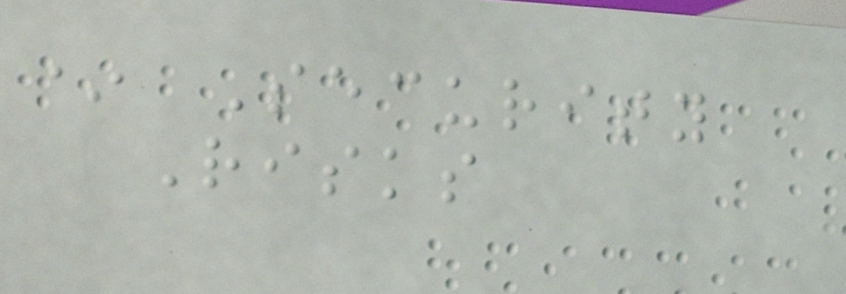* Security
Risks
